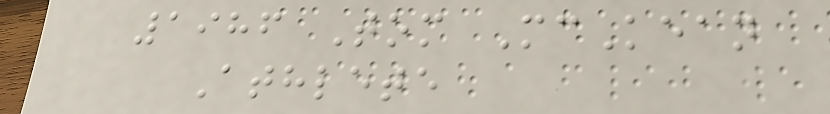1986 Tom McKean
Athlete
